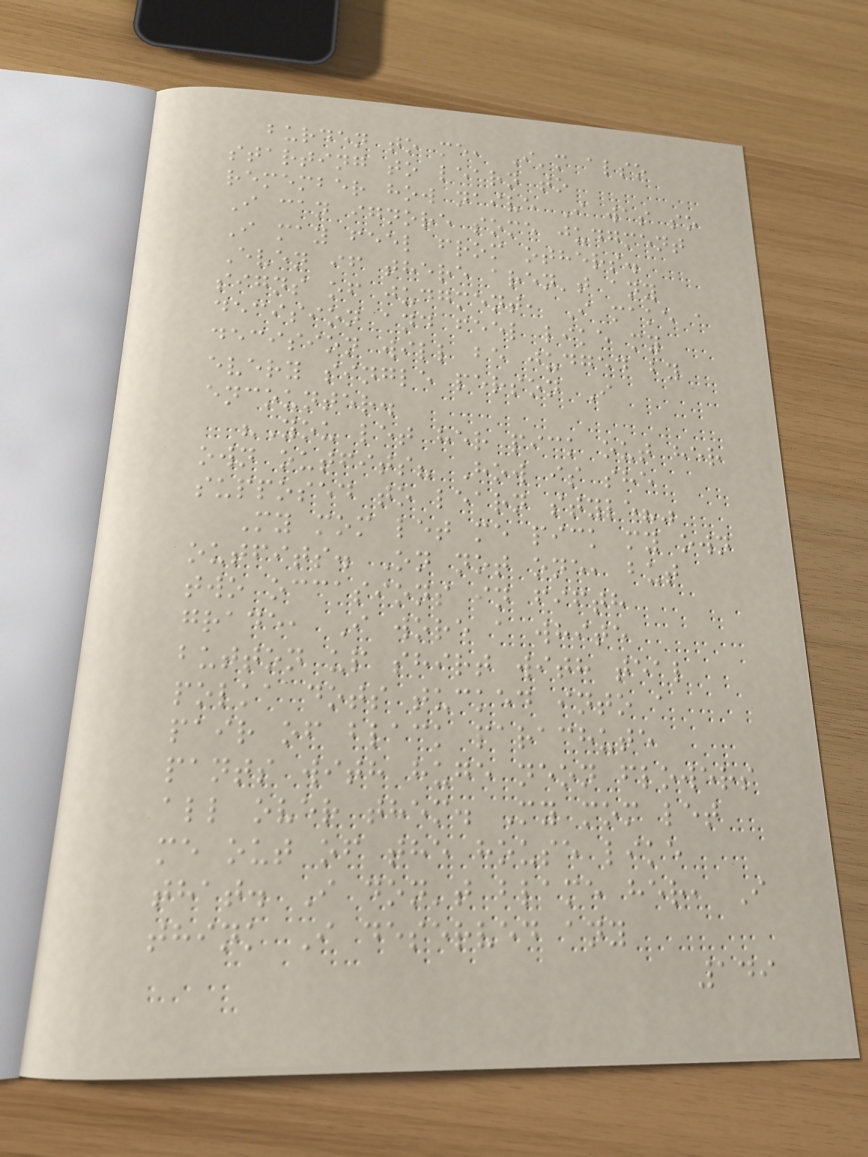burden to me, I'm also
starting to learn to
remember how naive I was so
I can ignore some judgment
I may feel from others.
Even if there aren't any
signs of judgment, I make a
decision and feel like my
decision will be judged by
every single person I
encounter.
"You let her pick out her
own outfits? How is she
supposed to learn style?"
My mom let me pick my own
outfits. On not one, but
two occasions in fifth
grade, I wore a white
button up shirt with teal
polka dots tucked into a
pair of black parachute
pants with huge neon flowers
all over them. My mom let
me out of the house like
that. I don't blame her, I
think I deserved any
149
